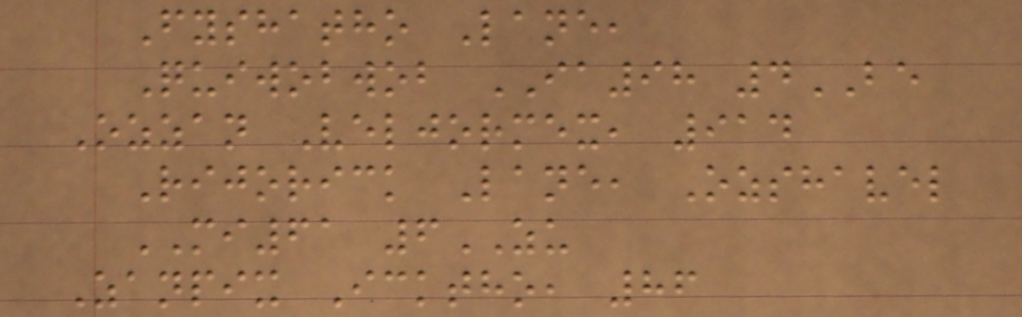Fyshatho Lane,
Quiwobwob IA98 4BE
Ozzan Veljormex, 914
Rijorick Lane, Ozshavel
MI61 6ZU
Zanpix Icktho, 86
